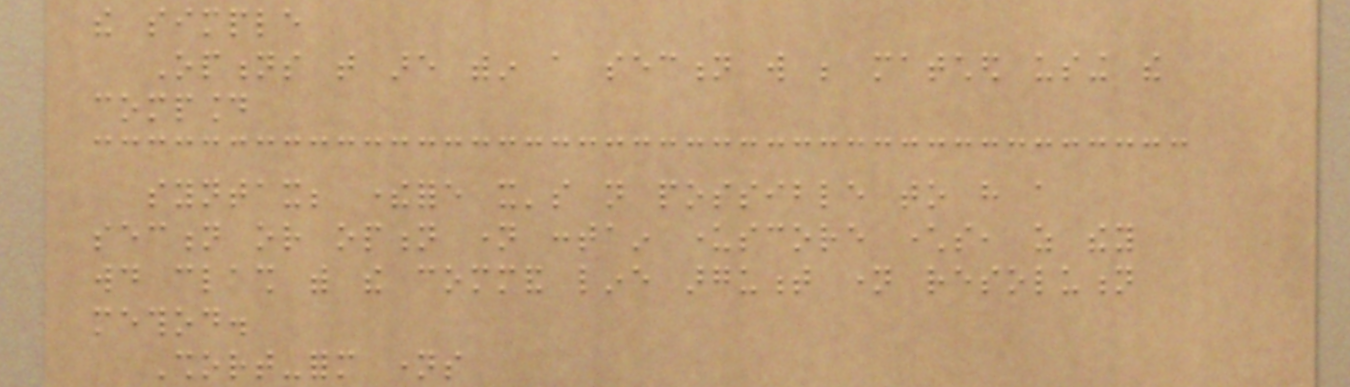the simple
Options that are within a section will be matched using the
compound
syntax; therefore it's not possible to have a
section or option name contain underscore characters, as they
would clash with the command line argument name resolution
method.
Short-form names
